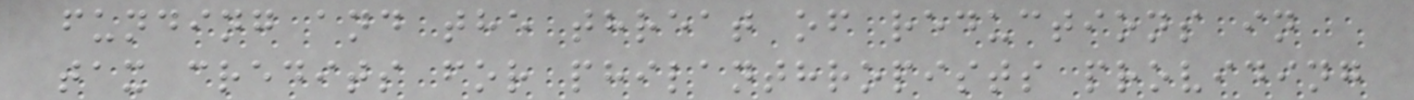funding and the threat of reductions in
tax credits for philanthropists providing
